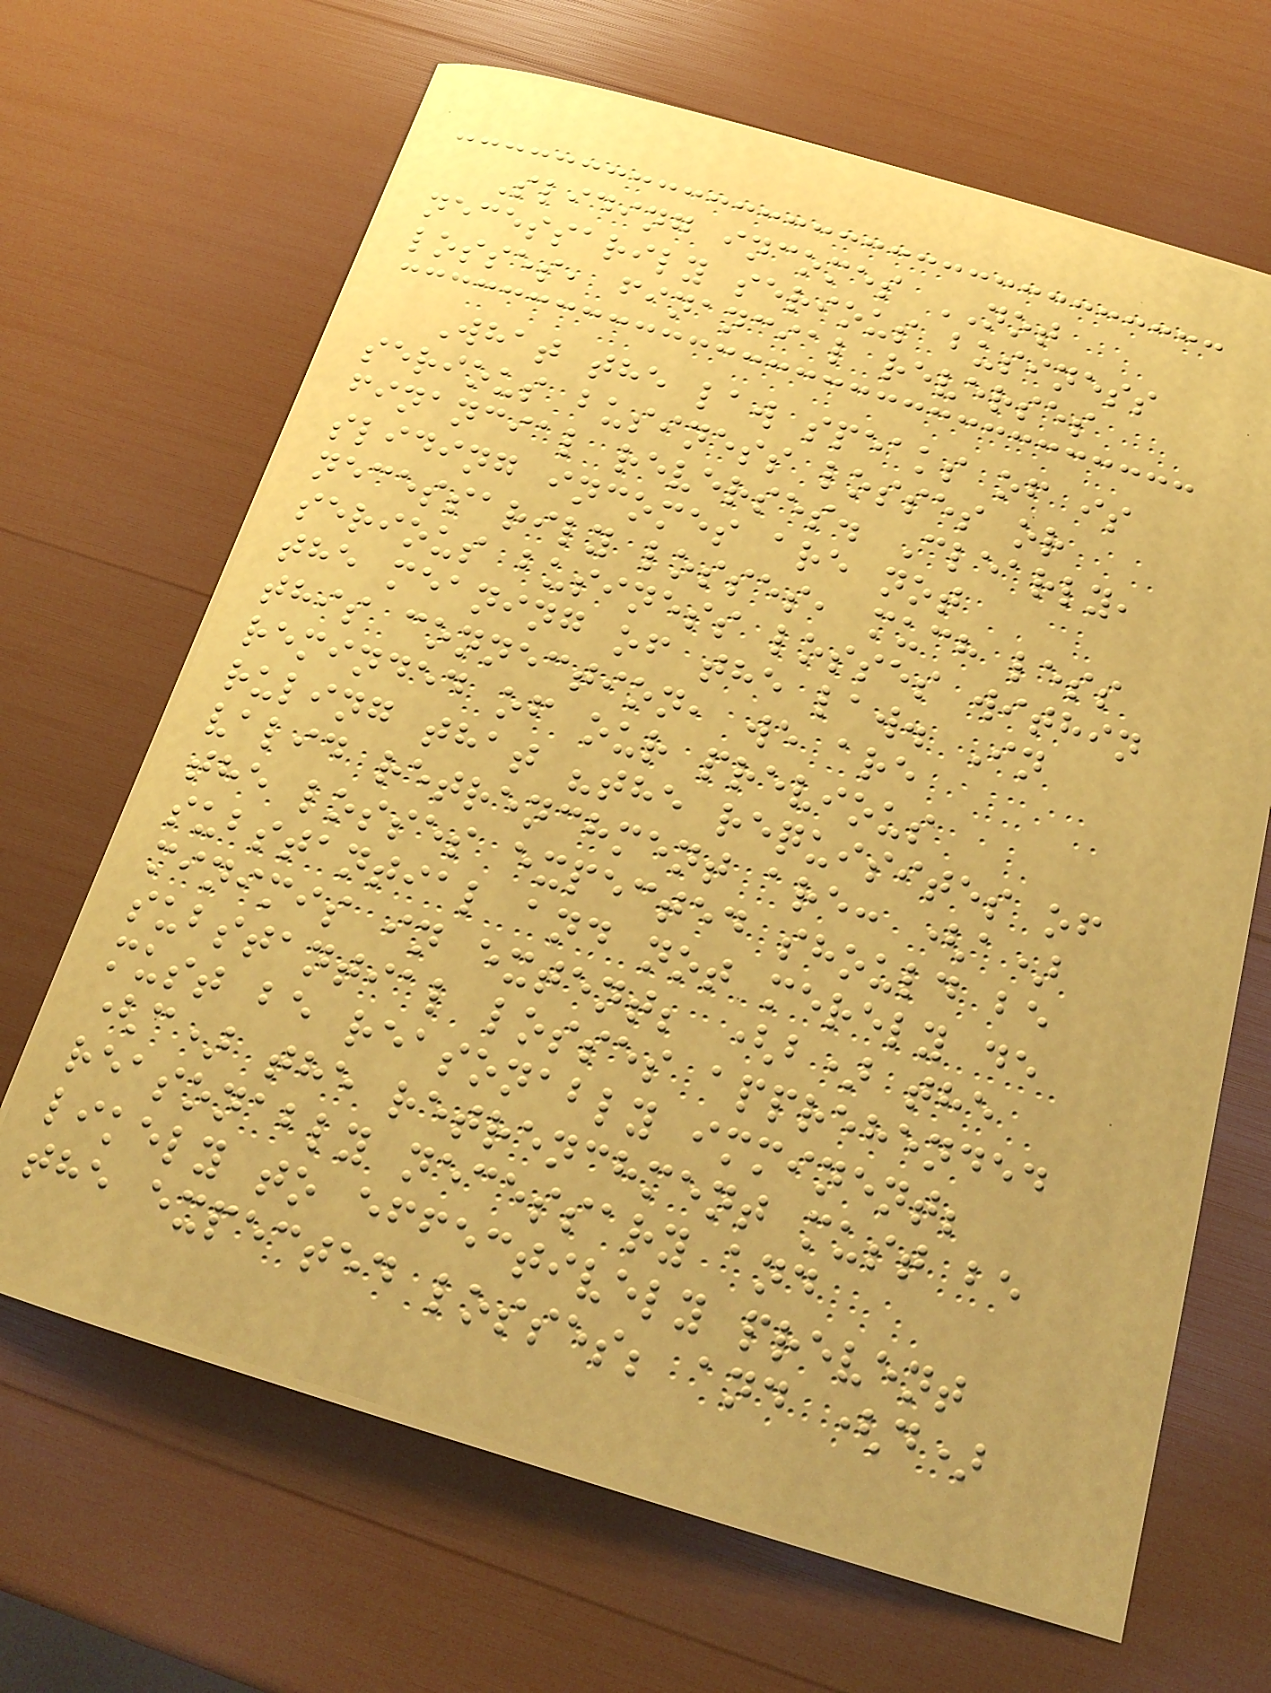Sliding incomes NOT
necessarily serious business
losses, financial reverses
What the law speaks of is
serious business losses or
financial reverses. Clearly,
sliding incomes are not
necessarily losses, much less
serious business losses within
the meaning of the law. In
this connection, we are
reminded of our previous
ruling that "the requisites of
valid retrenchment are: (a)
the losses expected should be
substantial and not merely de
minimis in extent; (b) the
substantial losses apprehended
must be reasonably imminent;
(c) the retrenchment must be
reasonably necessary and
likely to effectively prevent
the expected losses; and (d)
